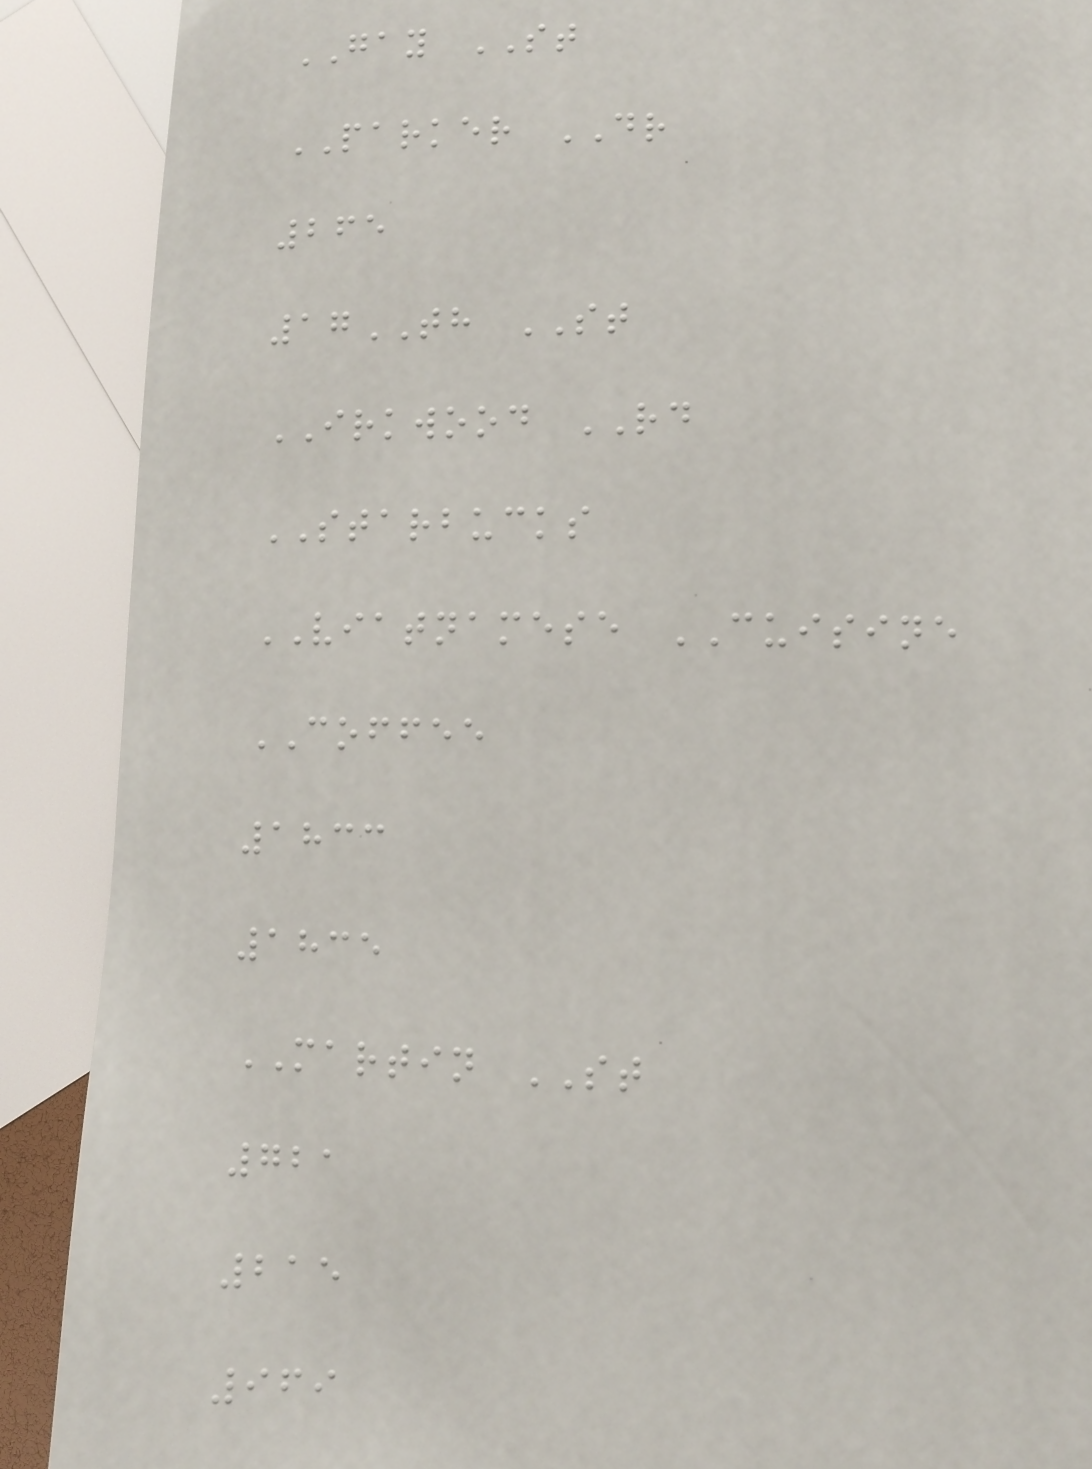GAY ST
PARKER DR
265
17TH ST
IRKWOOD RD
STARBUCKS
VIATNAMESE CUISINE
COFFEE
1833
1835
MARTIN ST
721
215
969
